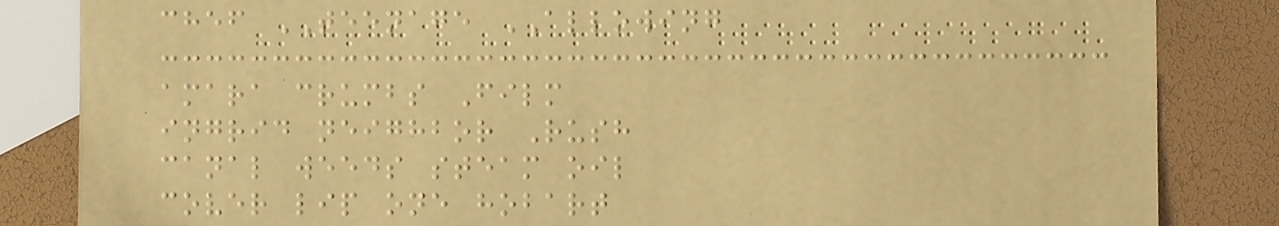chef TEENAGE ALLOWING
amara crumbs Film
ingrid neighbor Rush
canal weeds steam oil
cover lip one hobart
